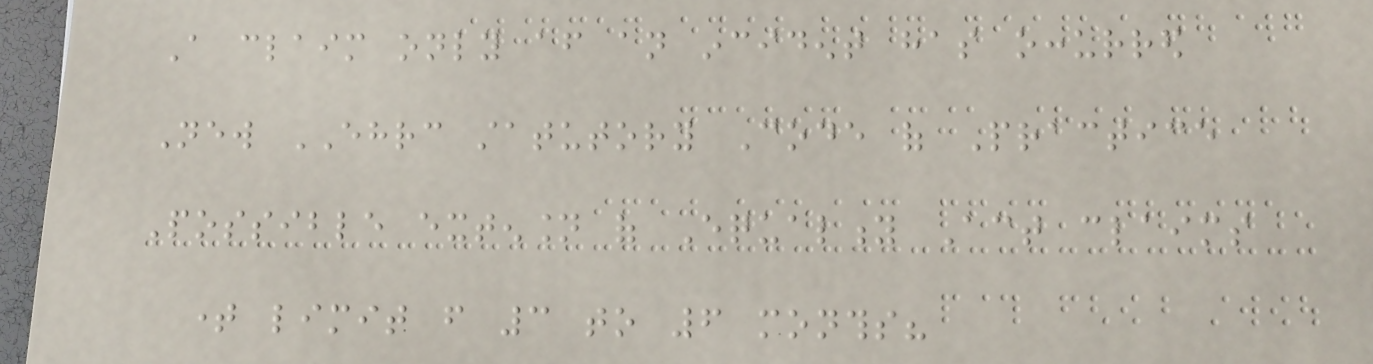A claim only after an incident has occurred
New EHRC statutory Code of Practice
Possible extension of Equality Act claims
time limit from 3 to 6 months?
